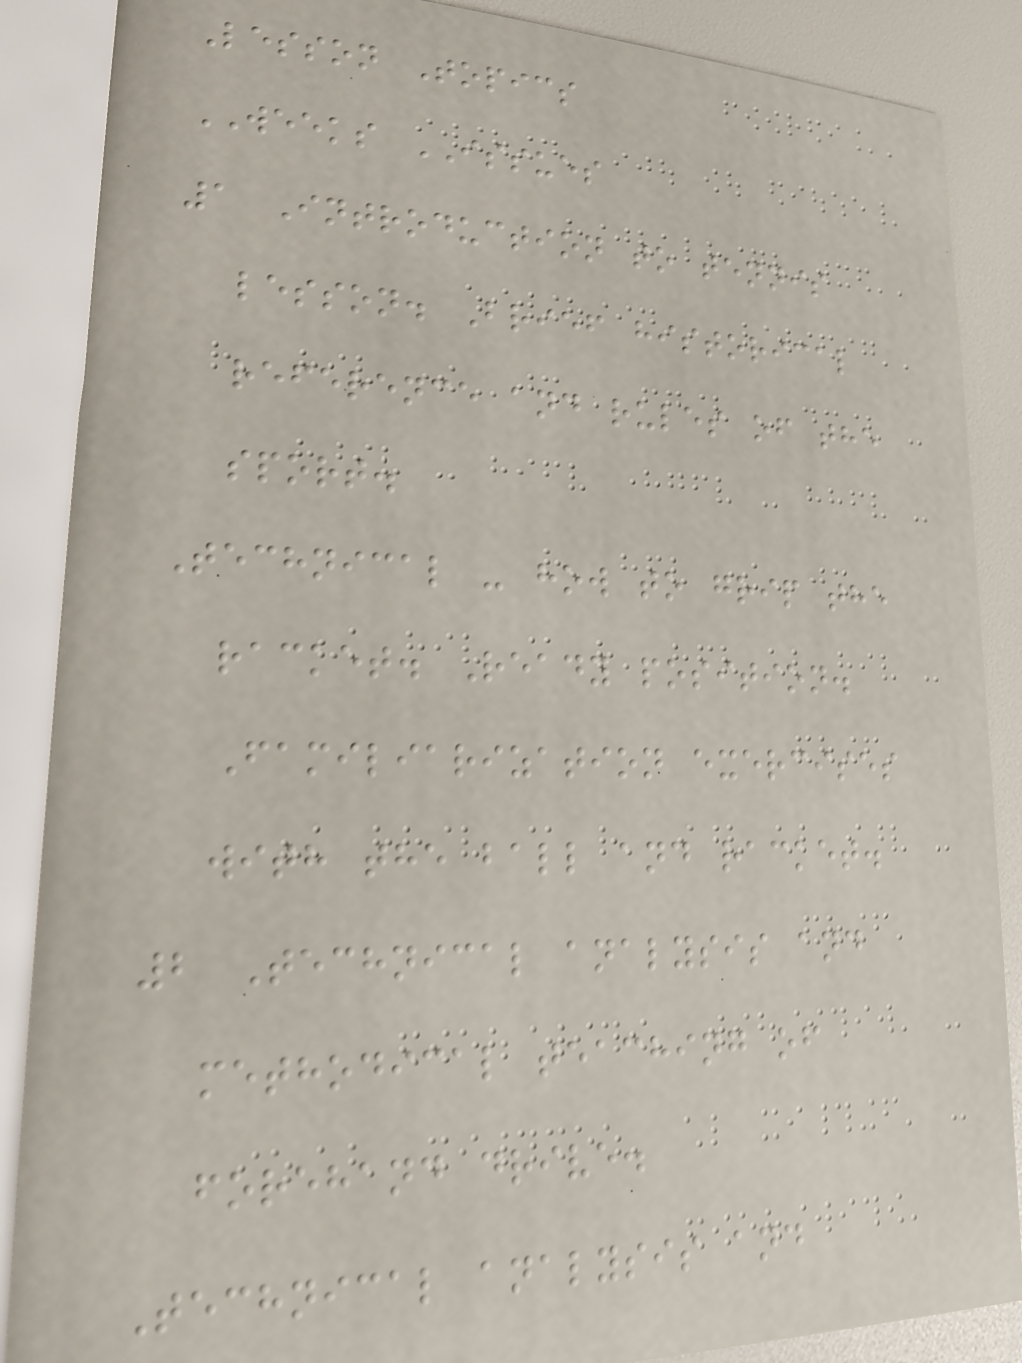Lesson Topics
WEEKS ISSUES
1 Introduction to tennis
lesson. Brief historical
reference and rules of the
sport.
Technical - how to grip the
racket. Ready position.
Familiarization exercises
with the ball and racket.
2 Technical analysis and
methodical teaching of
forehand drive.
Technical analysis and
